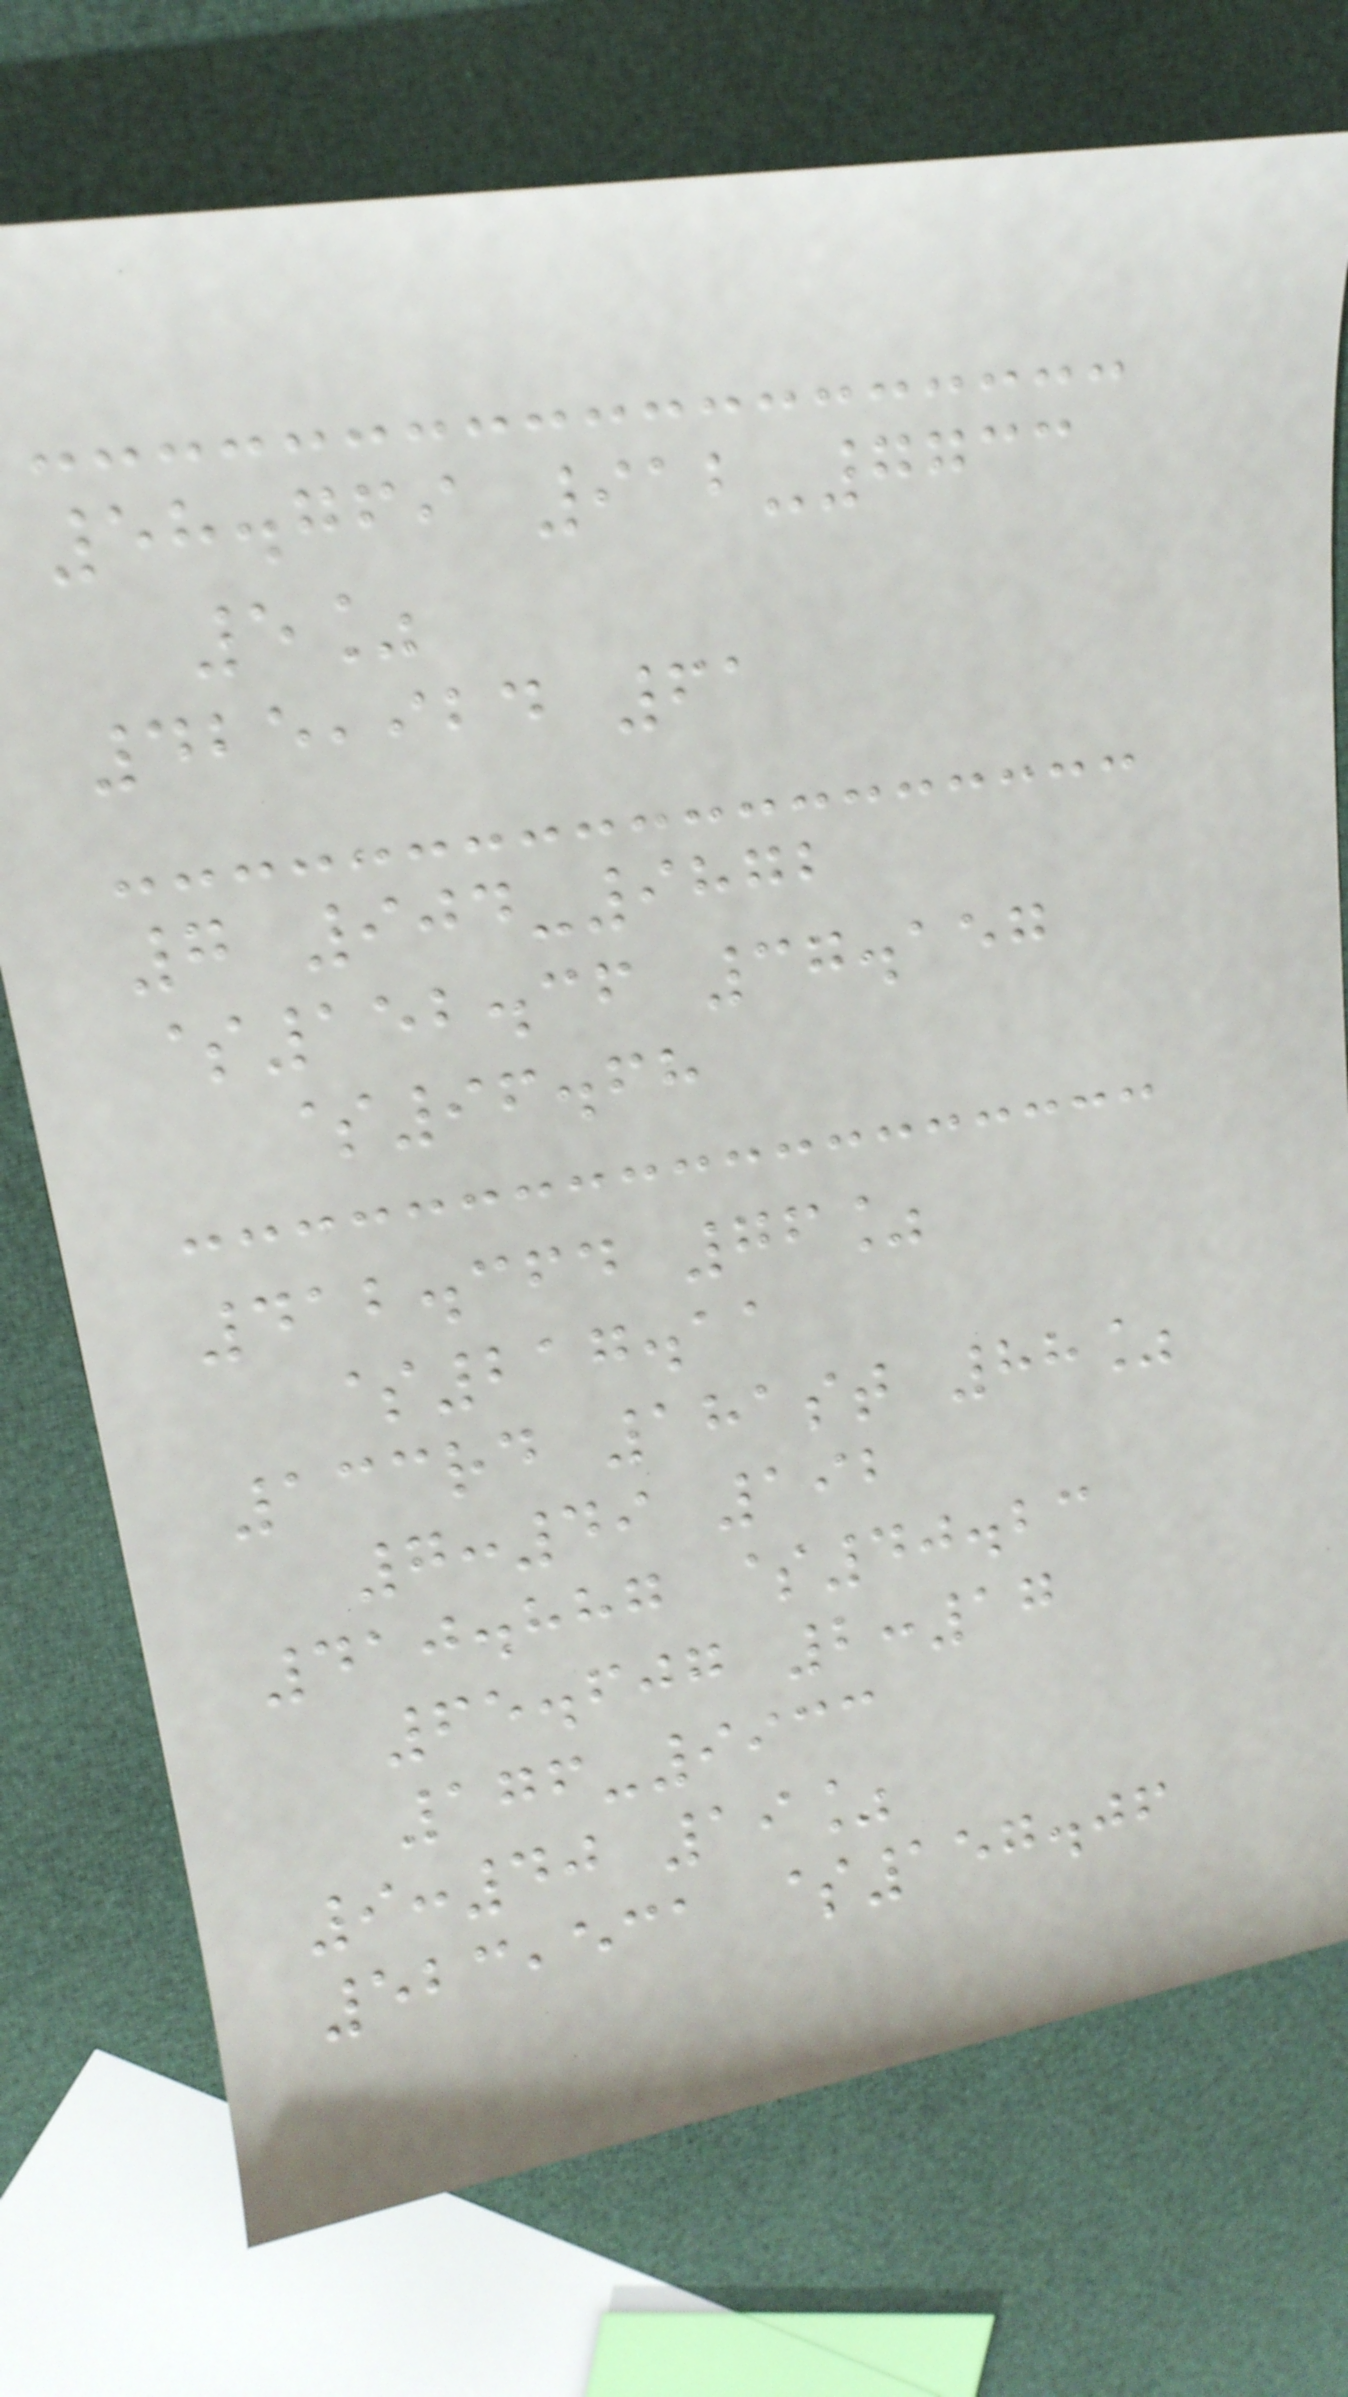58.769 912-7733
5%
425,924 61
7 904-9872
$152.36 37.157
$96.68
412.364 76%
$217.11
133rd 181st 88%
7:49 192
410.887 $40.23
65.607 2:17
176-9933
9:40 19%
523,531 $157.06
